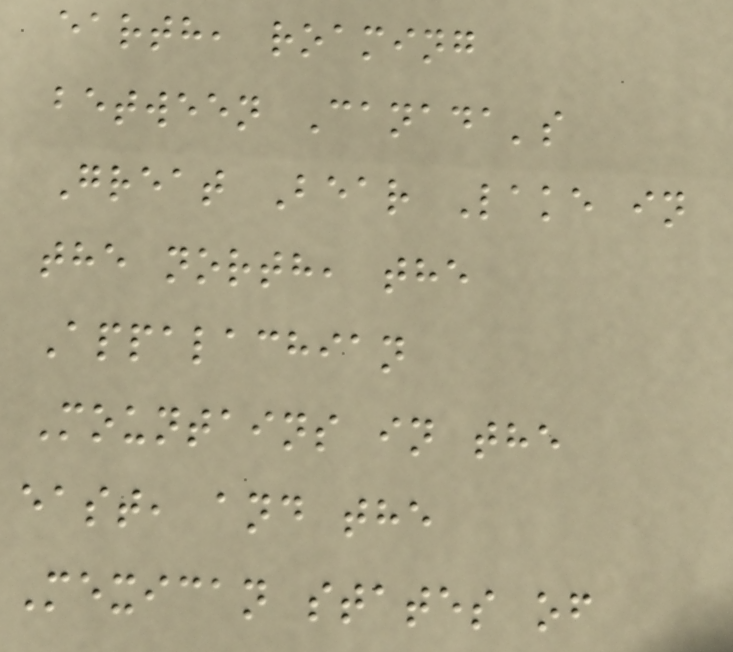earth, roaming
between Canada's
Great Bear Lake in
the north, the
Appalachian
Mountains in the
east, and the
Mexican states of
